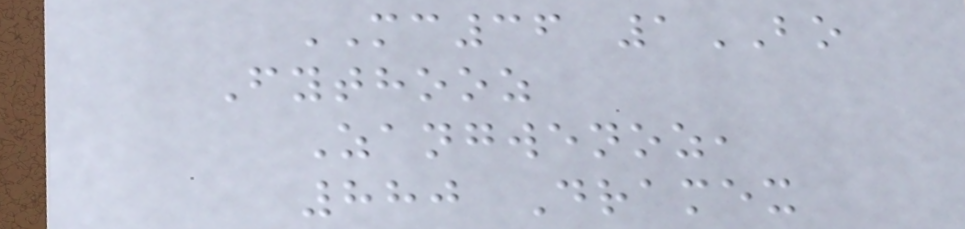MC36 1BO
Fythooz
Zangwenoz,
880 Dramex
